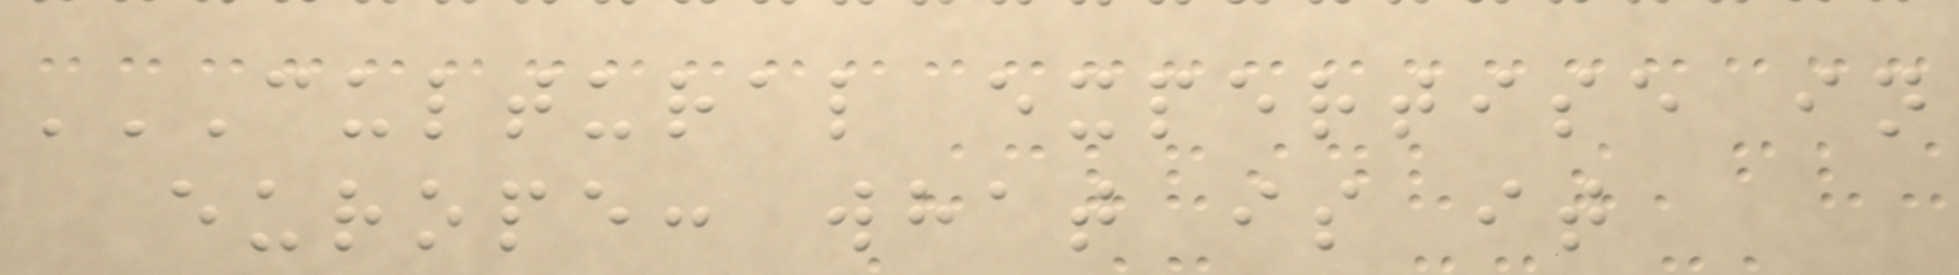CULTURAL EXPERTISE IN
EUROPE: WHAT IS IT
